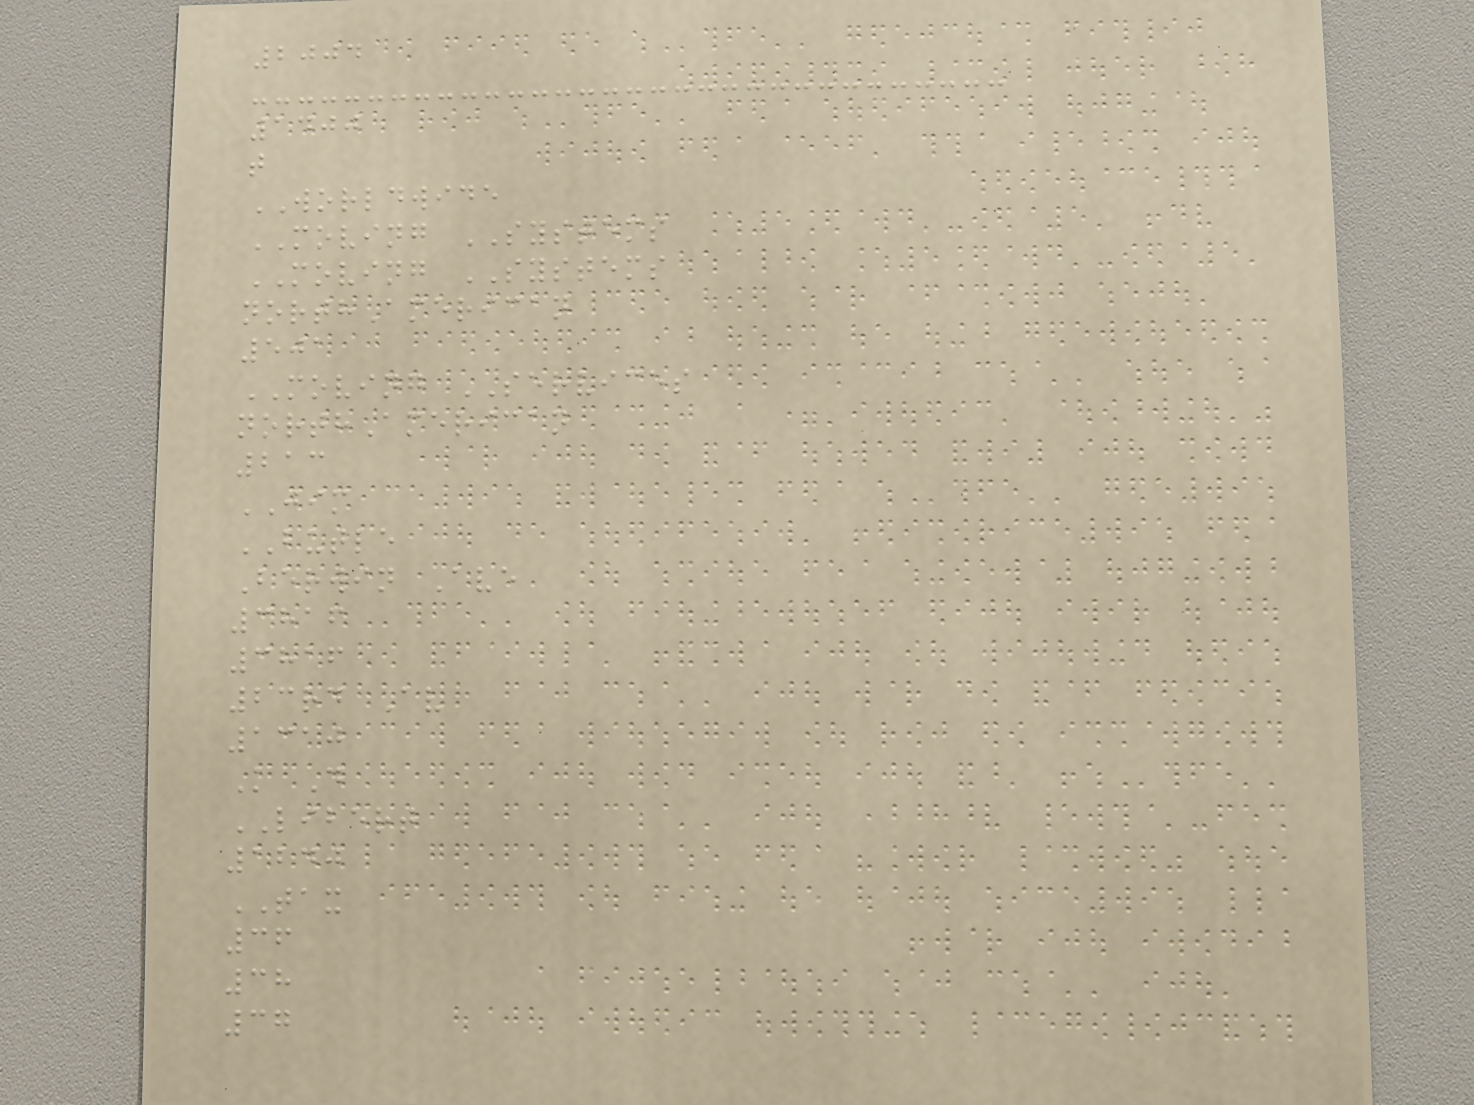2004
1400
t
WORLDWIDE
MOVING SYSTEMS
MOVING SYSTEMS
northAmerican
501
MOVING SERVICES
northAmerican
213
JIM
BUTLE
Berwin Ave
3816
3816
23rd Av
1310
K D
LIBERT
1240
TAX
36
38
37
